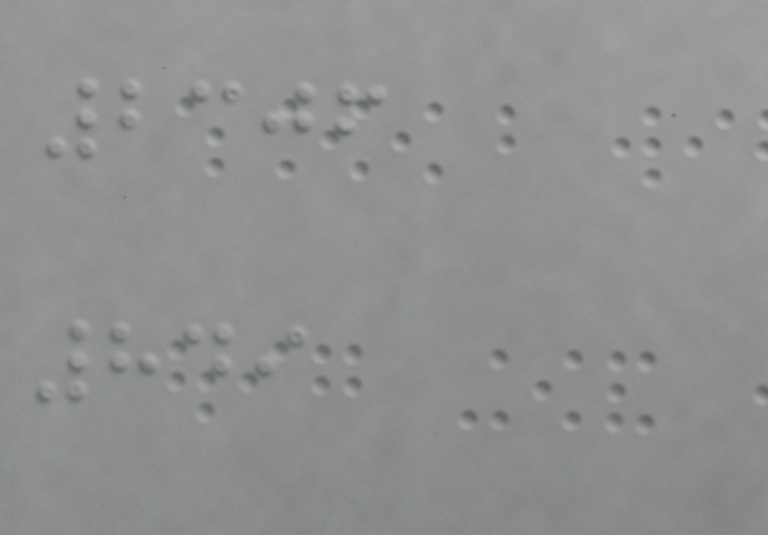2306
849
